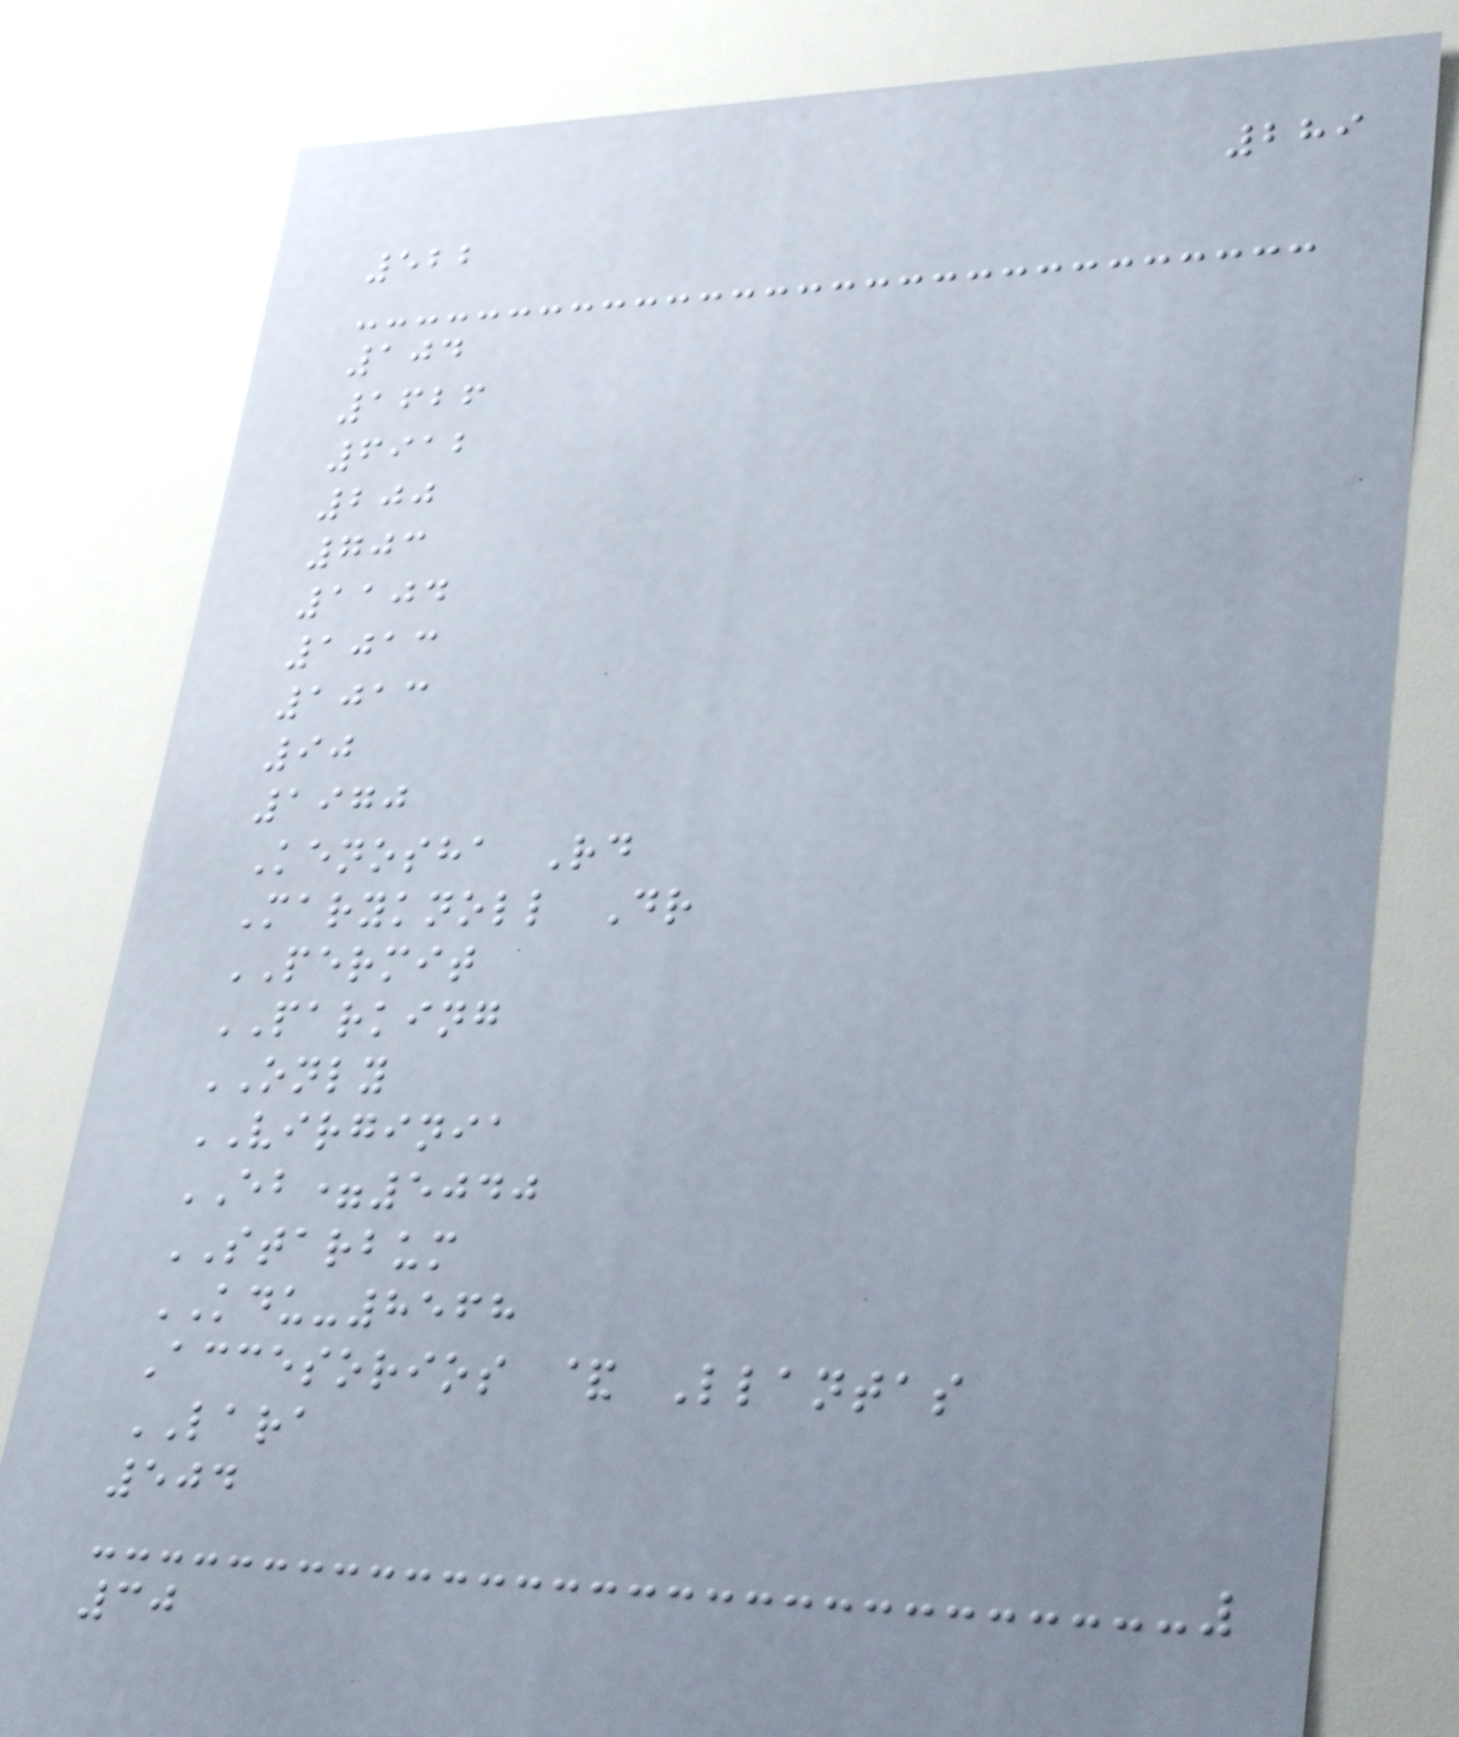289
522
104
1626
6912
200
703
1104
1013
1013
90
1970
Kenosha Rd
Maryknoll Dr
PERMIT
PARKING
ONLY
VIRGINIA
EB=5040
STARBUM
KDU-8568
Accesorios & Llantas
LARA
504
30
